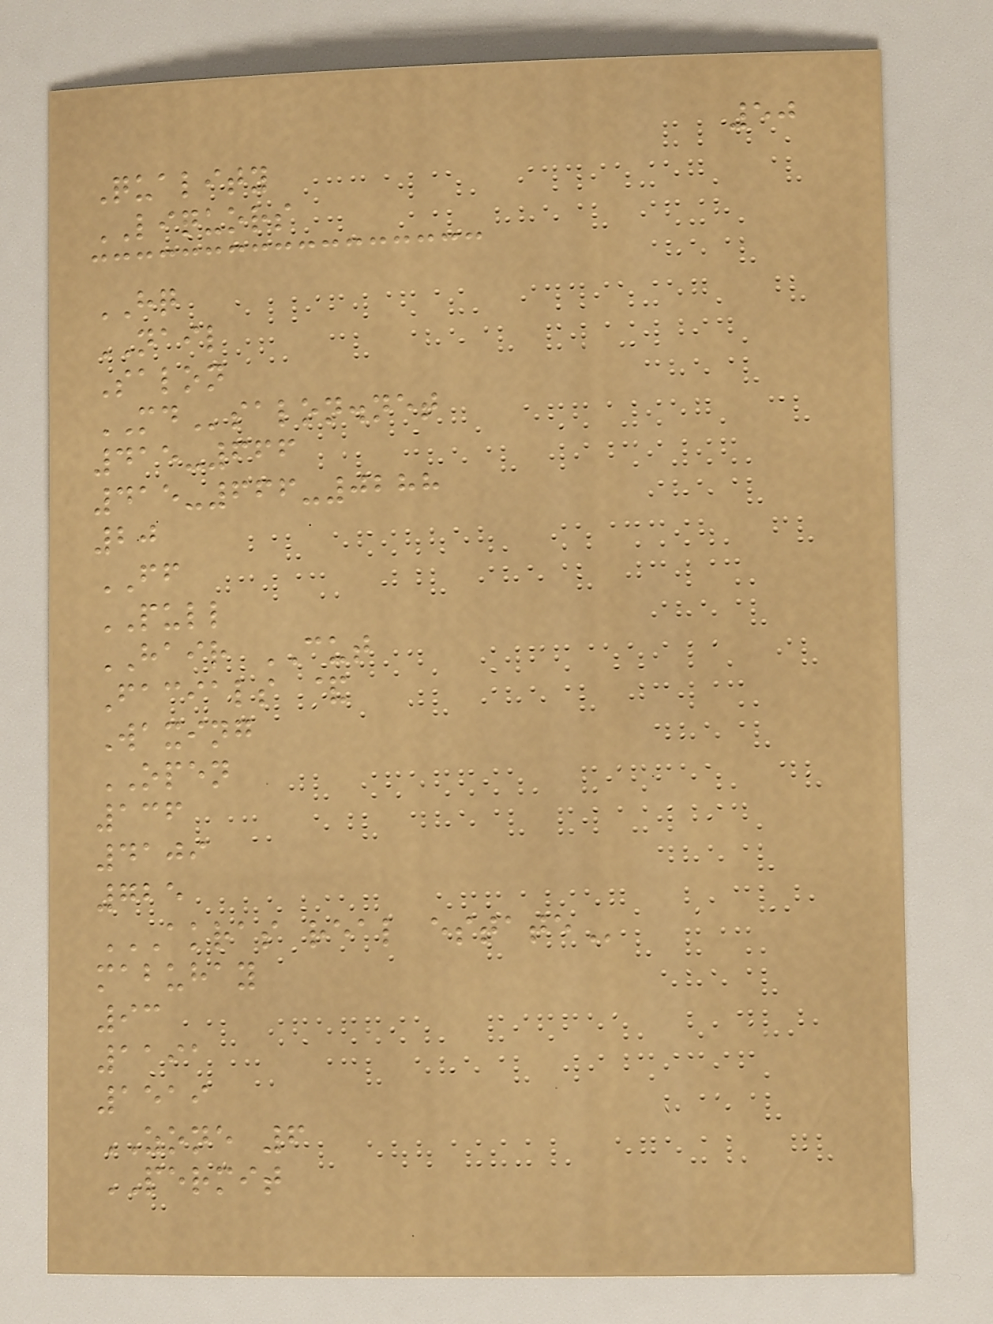50
Quality
LIQUORS
HQ
NAIL
Salon
MDsalon.net
415-666
415-666-0288
20
FF
PULL
HAIR CUT
Facials &
Waxing
OPEN
136
4109
725
AKRAS REAL ESTATE
mabuhay
93
1191
1519
ZONE 6
PERMIT
